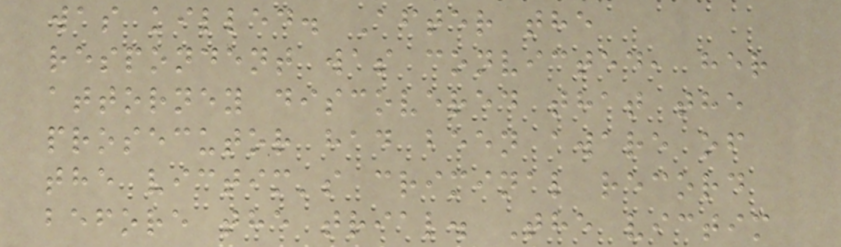was killed. After the
respondent was convicted, her
attorney discovered that the
prosecutor had been aware of
the victim's criminal record
before the trial. The victim
